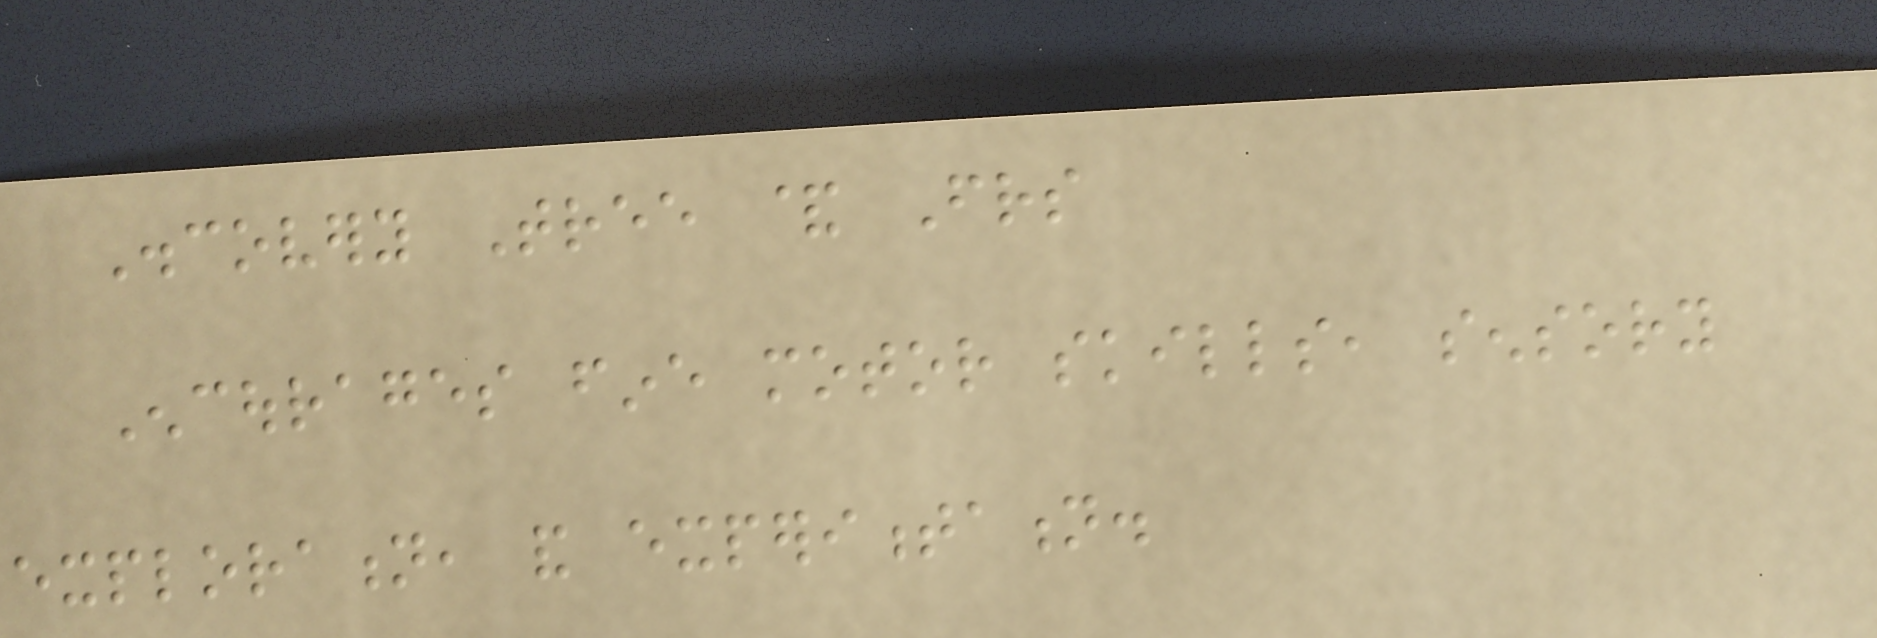Discovery Tree & Friends
Encourages fine motor skills, sensory
exploration, and experimentation.
